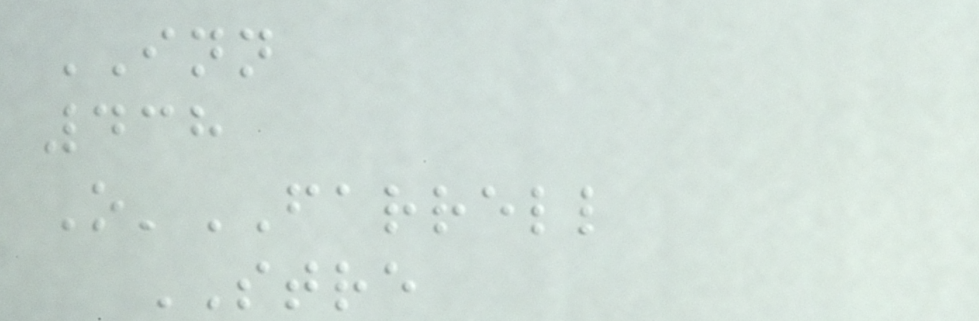INN
438
O'FARRELL
STRE
